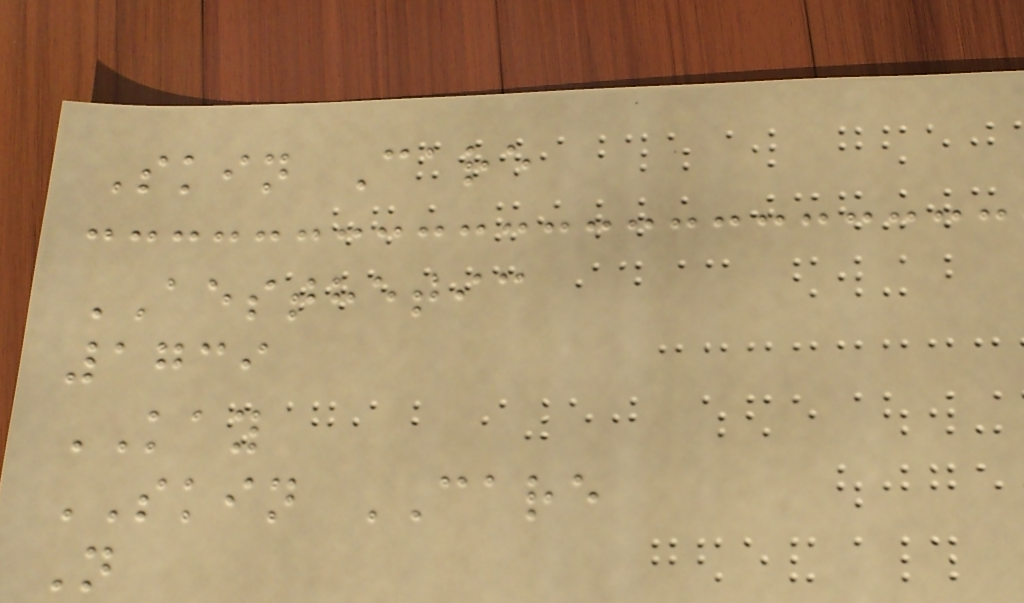Skin Care
AESTHETIC
1739
KAY
SKIN CARE
N
